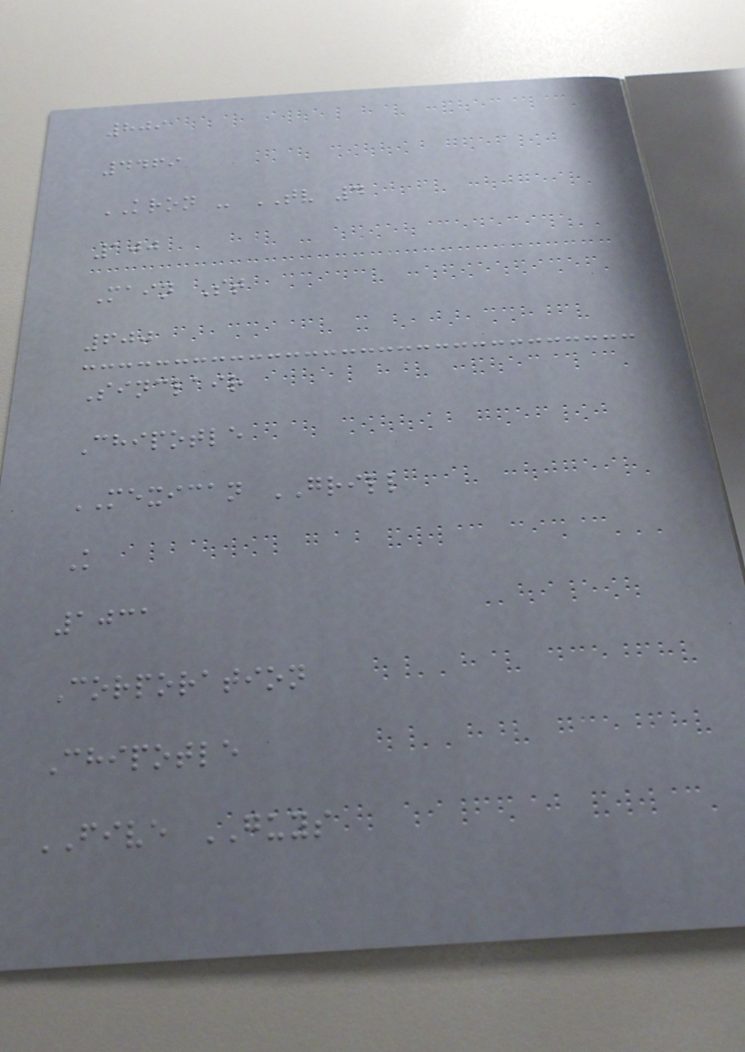809
4469
KRON - TV 4
100
Main St
600
Sinclair
Chipotle
MEXICAN GRILL
K
1031
Corporation
Chipotle
FIVE GUYS
